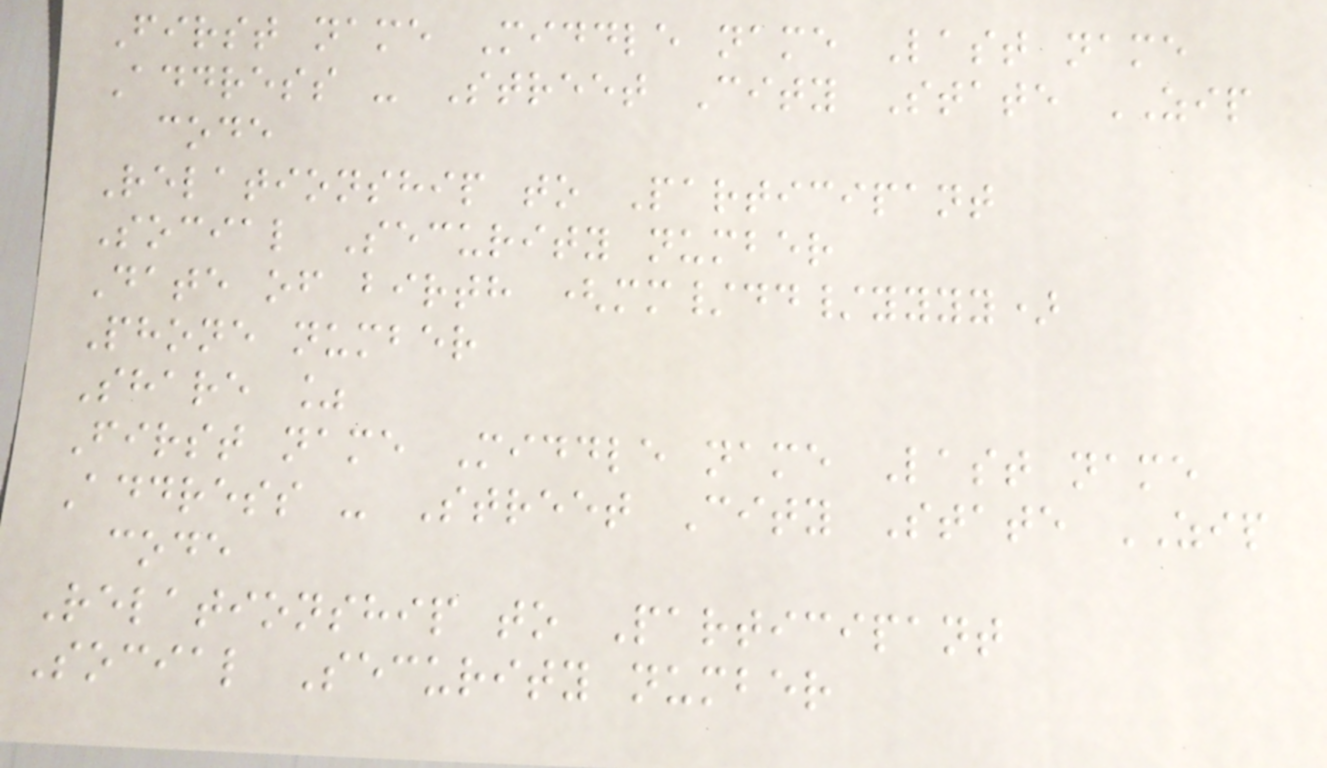First name Middle name Last name
Address - Street City State ZIP
code
Relationship to Participant
Social Security number
Date of birth (mm/dd/yyyy)
Phone number
Share %
First name Middle name Last name
Address - Street City State ZIP
code
Relationship to Participant
Social Security number
